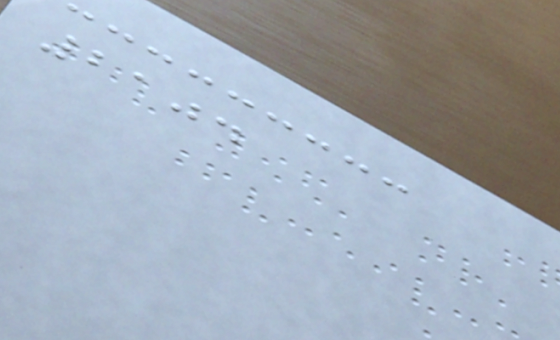2104
